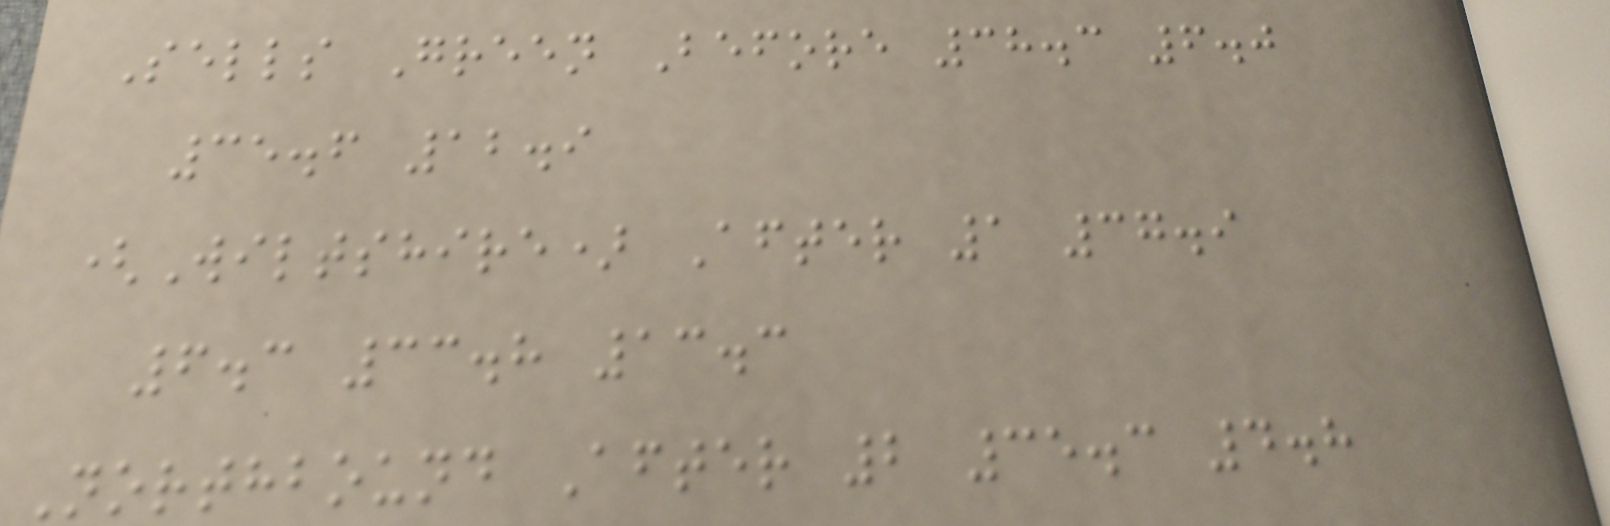Sells Green Before 38.3 6.0
35.6 12.9
(Wiltshire) After 1 37.9
6.3 33.8 13.3
Northbound After 2 35.3 4.8
